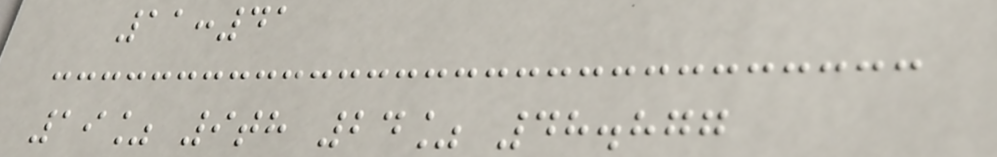11:41
19% 9th 24% 48.877
